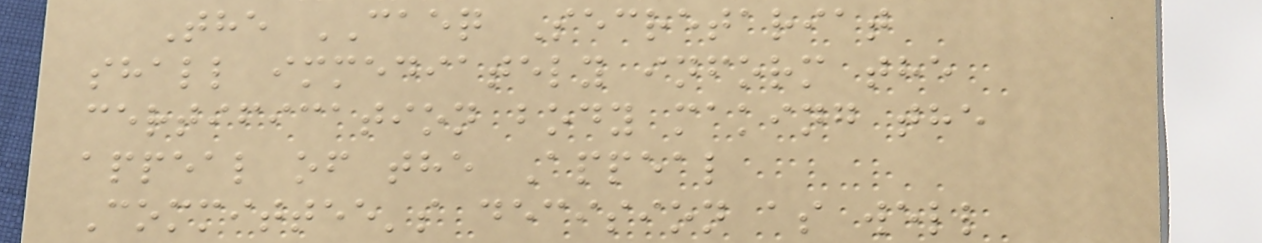The CAEQ Secretariat
shall immediately inform the
certification body making the
appeal of the Appeal
Committee's decision as well
